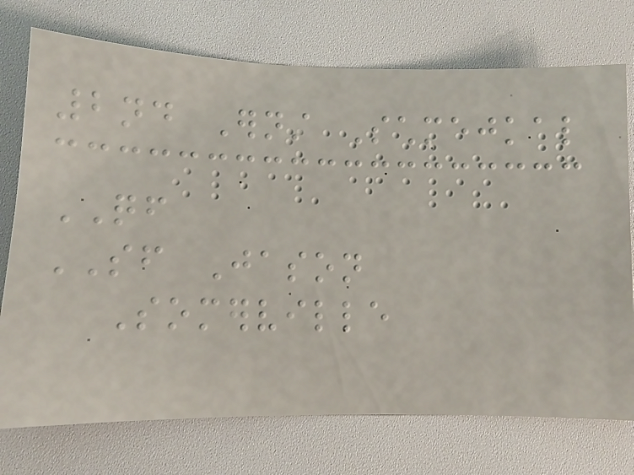2nd Ernst Schmejkal
QF
SF Jason
Somerville
